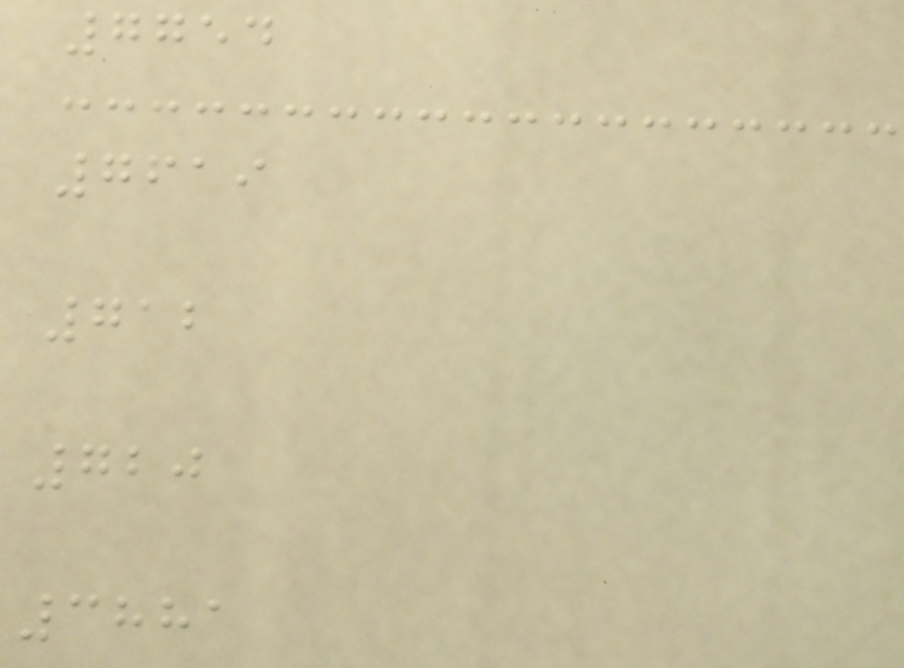7754
7619
712
720
3881
